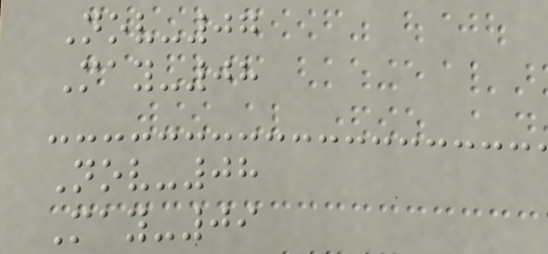Nov-07
May-08
Nov-08
May-09
